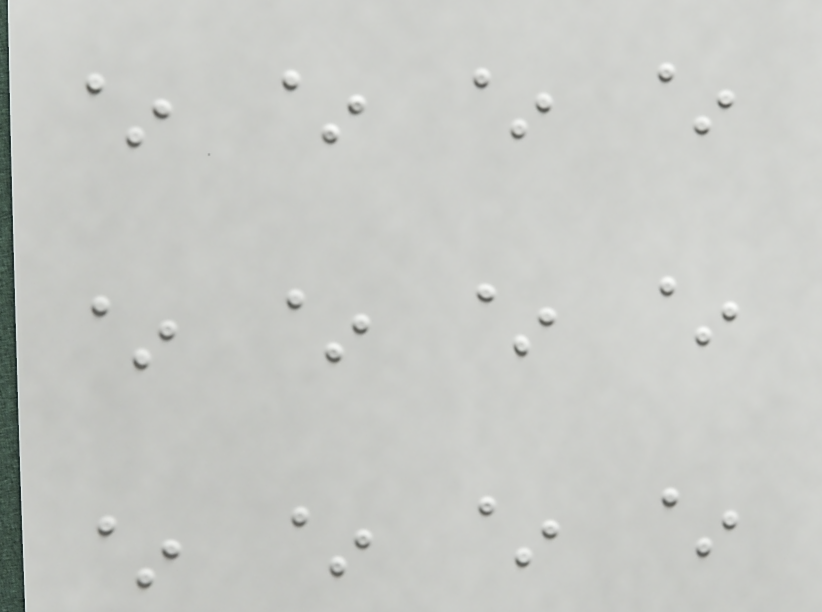~ ~ ~ ~
~ ~ ~ ~
~ ~ ~ ~
